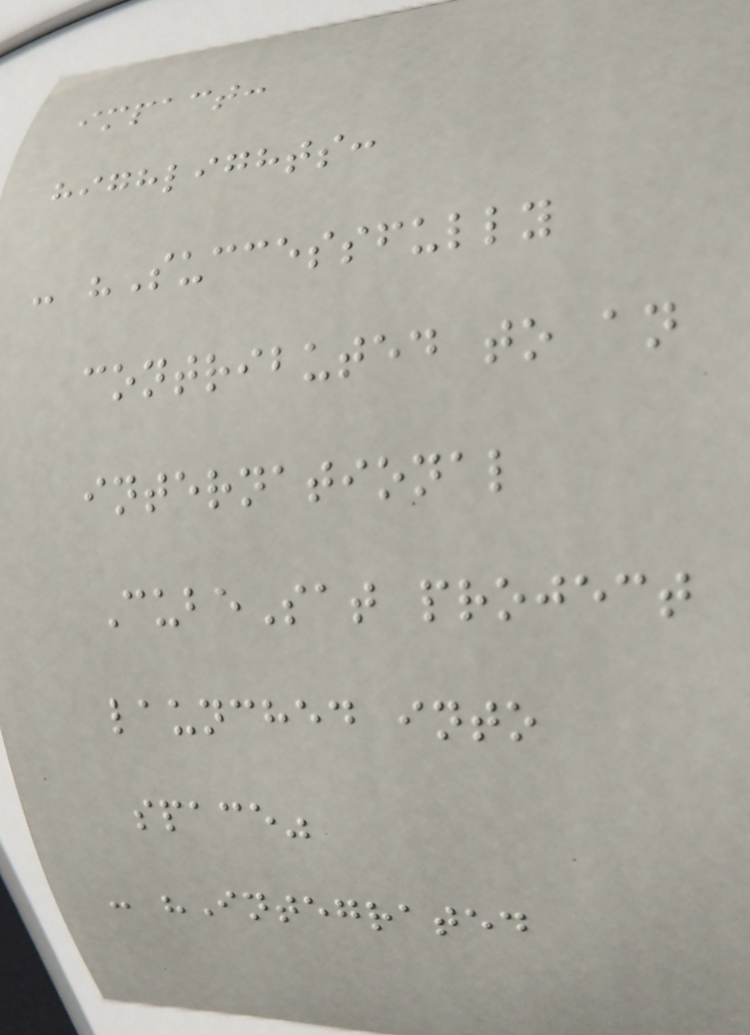impact:
highlights:
- "Successfully
contributed to an
international
CubeSat project
launched into
space"
- "Integrated
